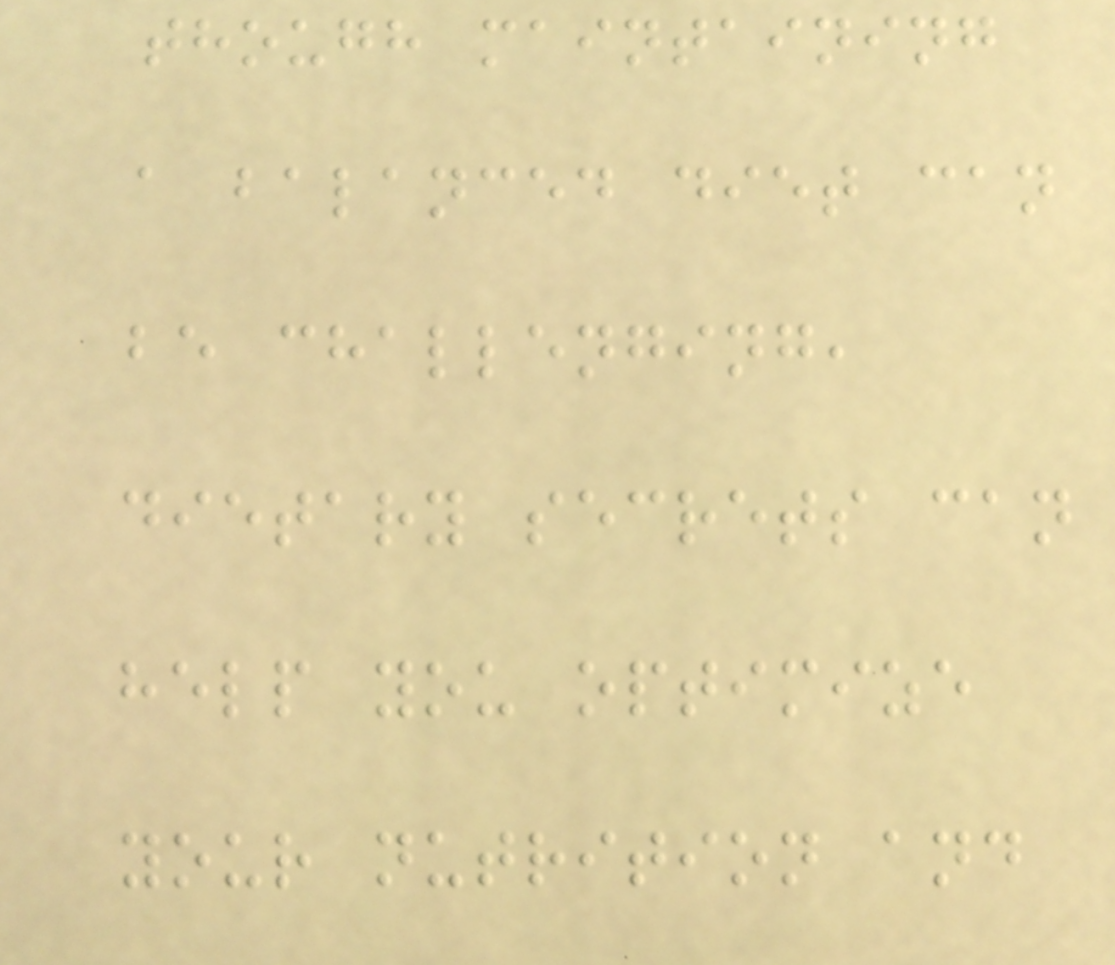though maintaining
a balanced diet can
be challenging,
dietary secrets can
help you optimize
your nutrition and
